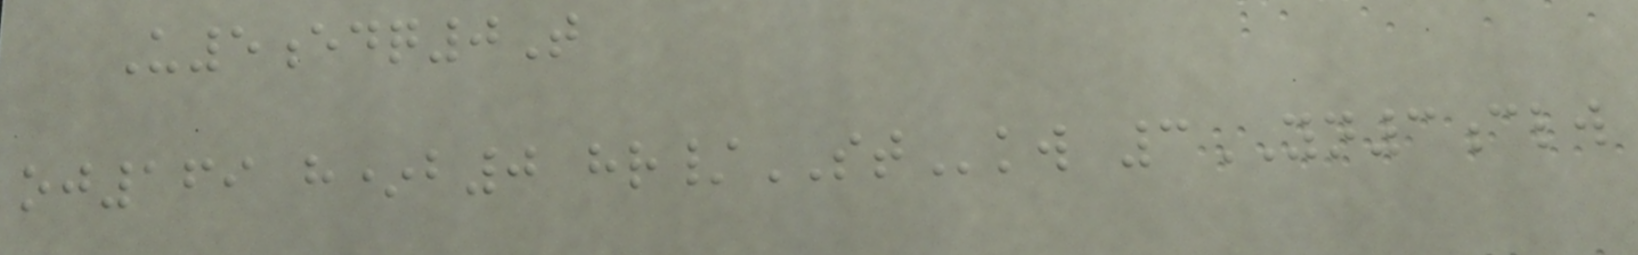U5edq0T
oj169 h*b0 hr/STkw 3YN3clw
